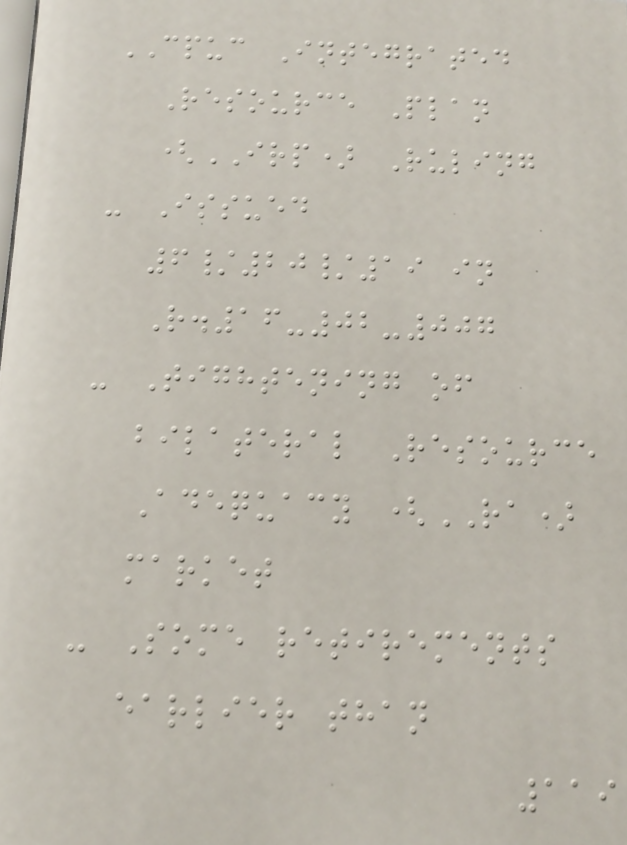CPUC Integrated
Resource Plan
(IRP) Ruling
- Issued
6/20/19 in
R.16-02-007
- Tightening of
bilateral Resource
Adequacy (RA)
market
- Some retirements
earlier than
119
